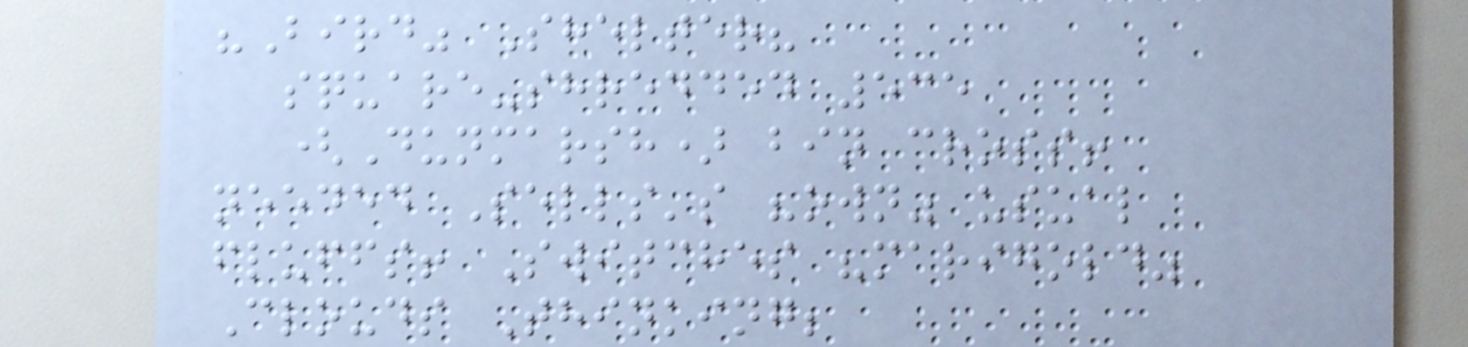"Bird" Shelter?
square-shredded 535
(Dunmarsh) bin cross!
needed Sells's "own" usual
fluffs! Switches "marigold"
Clouds Thinking;
